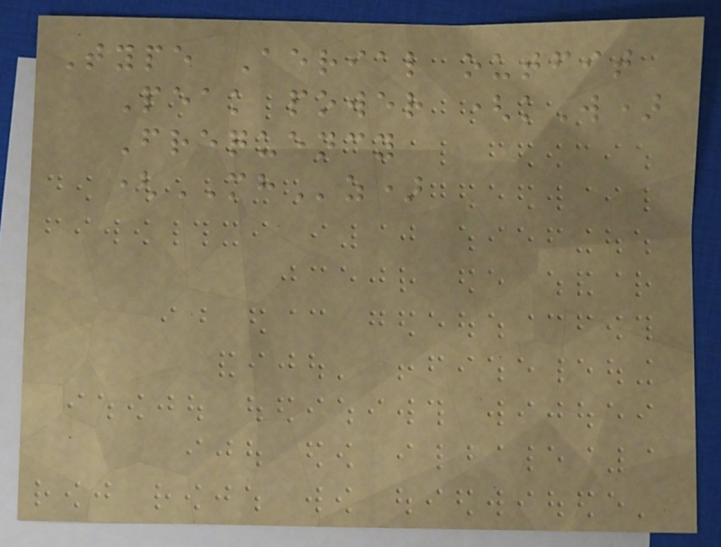Type Aerial outfit
Peak power (kW)
Frequency
(MHz)
